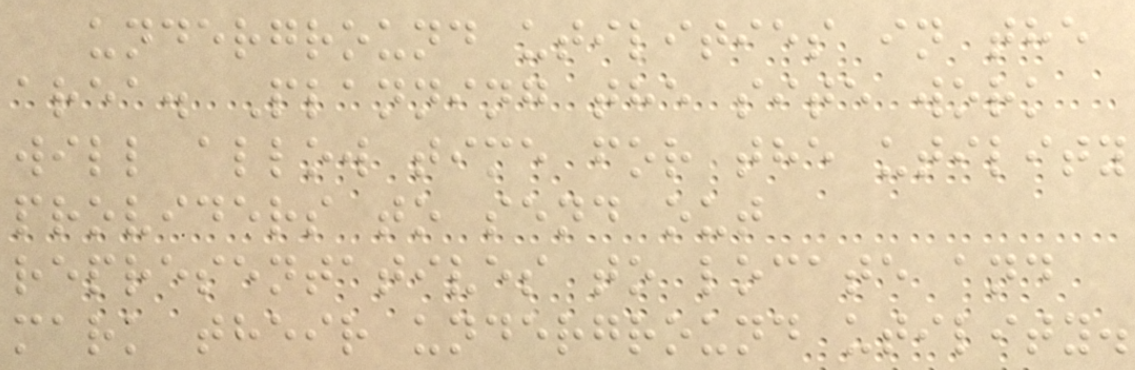underground utilities in the
area. Planning the site work
will allow time for the utility
providers to send out
representatives to locate and
mark their underground utility.
